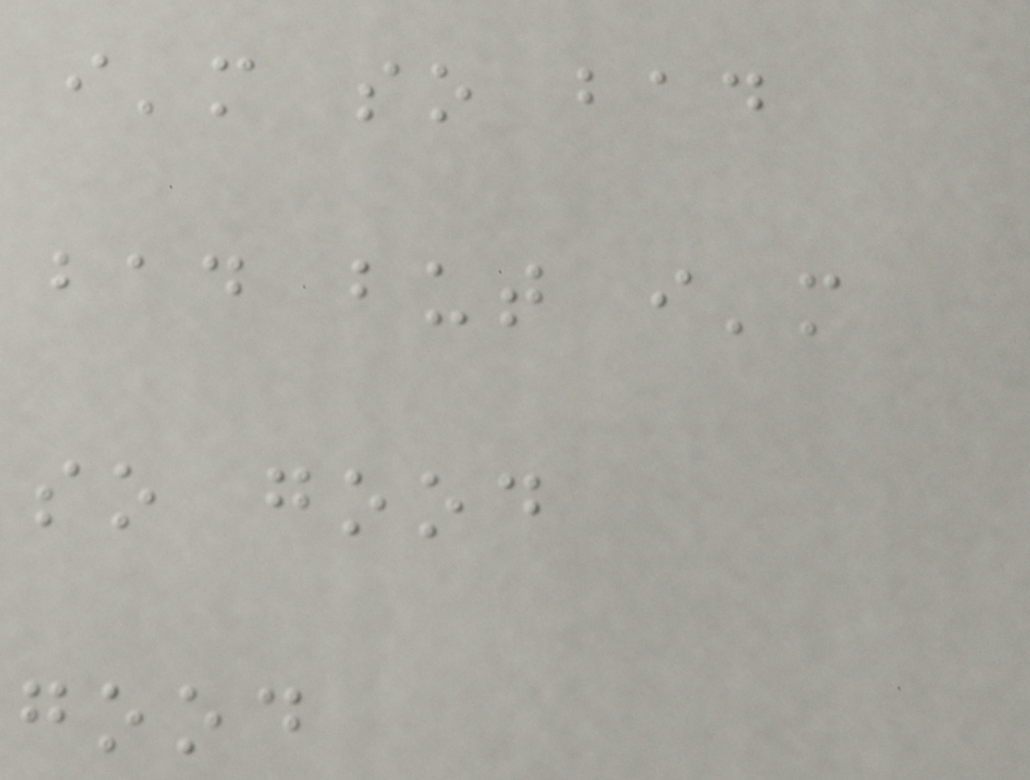i'm so bad
bad but i'm
so good
good
